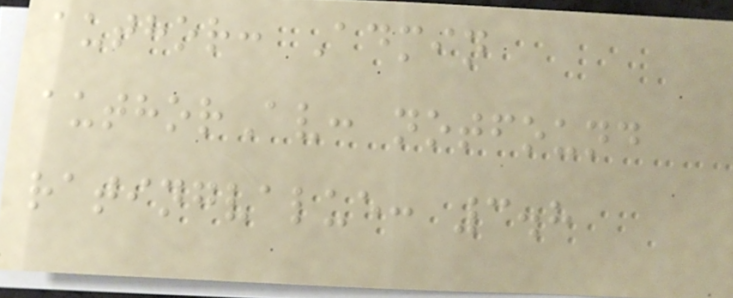author: Admin
authorAv: notfound
ratingvalue: 3.8
